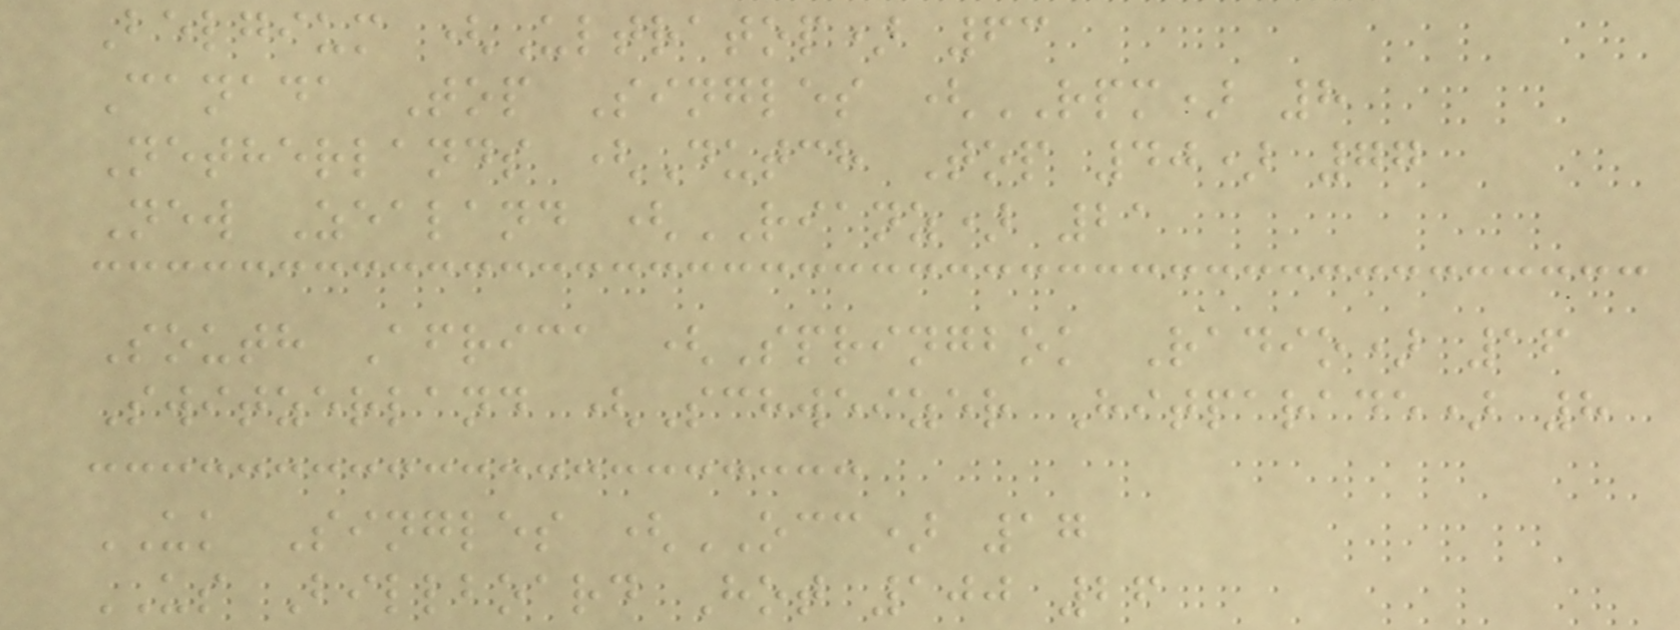Belgium (Ultratop) 63
Canada Top Singles (RPM) 8
Netherlands (Dutch Top 40) 77
New Zealand (RIANZ) 21
South Africa (Springbok Radio) 16
Switzerland (Schweizer Hitparade) 8
UK Singles (OCC) 17
US Billboard Hot 100 26
